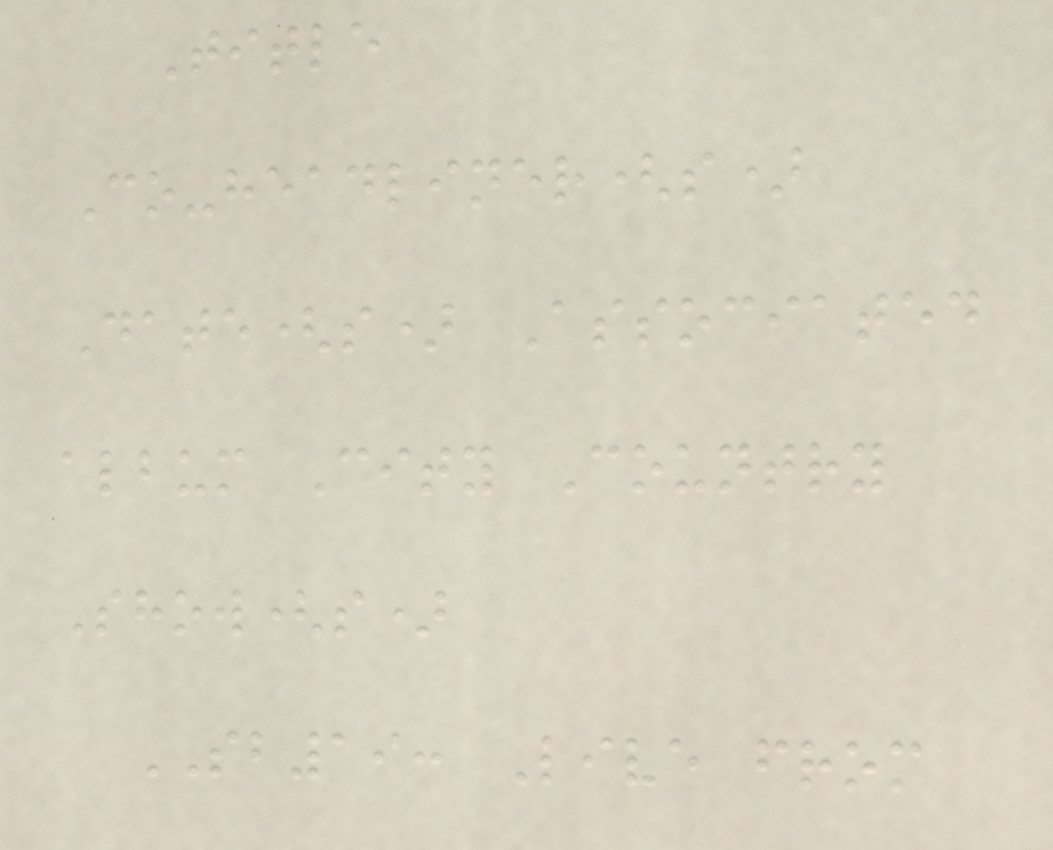Title
Co-headliner(s)
Date(s) Associated
album City Country
Show(s)
SB19: Live from
